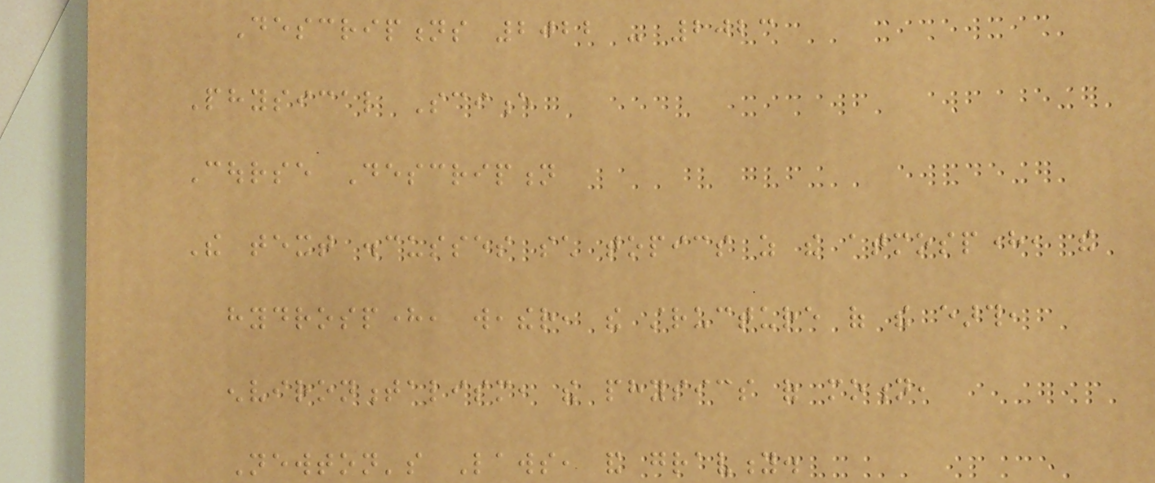Descriptions 2022 - 2023
Physical Science
Course Description
The text discusses such topics as the atmosphere, the
hydrosphere, weather, the structure of the earth,
environmentalism, the physics of motion,
Newton's Laws, and gravity.
